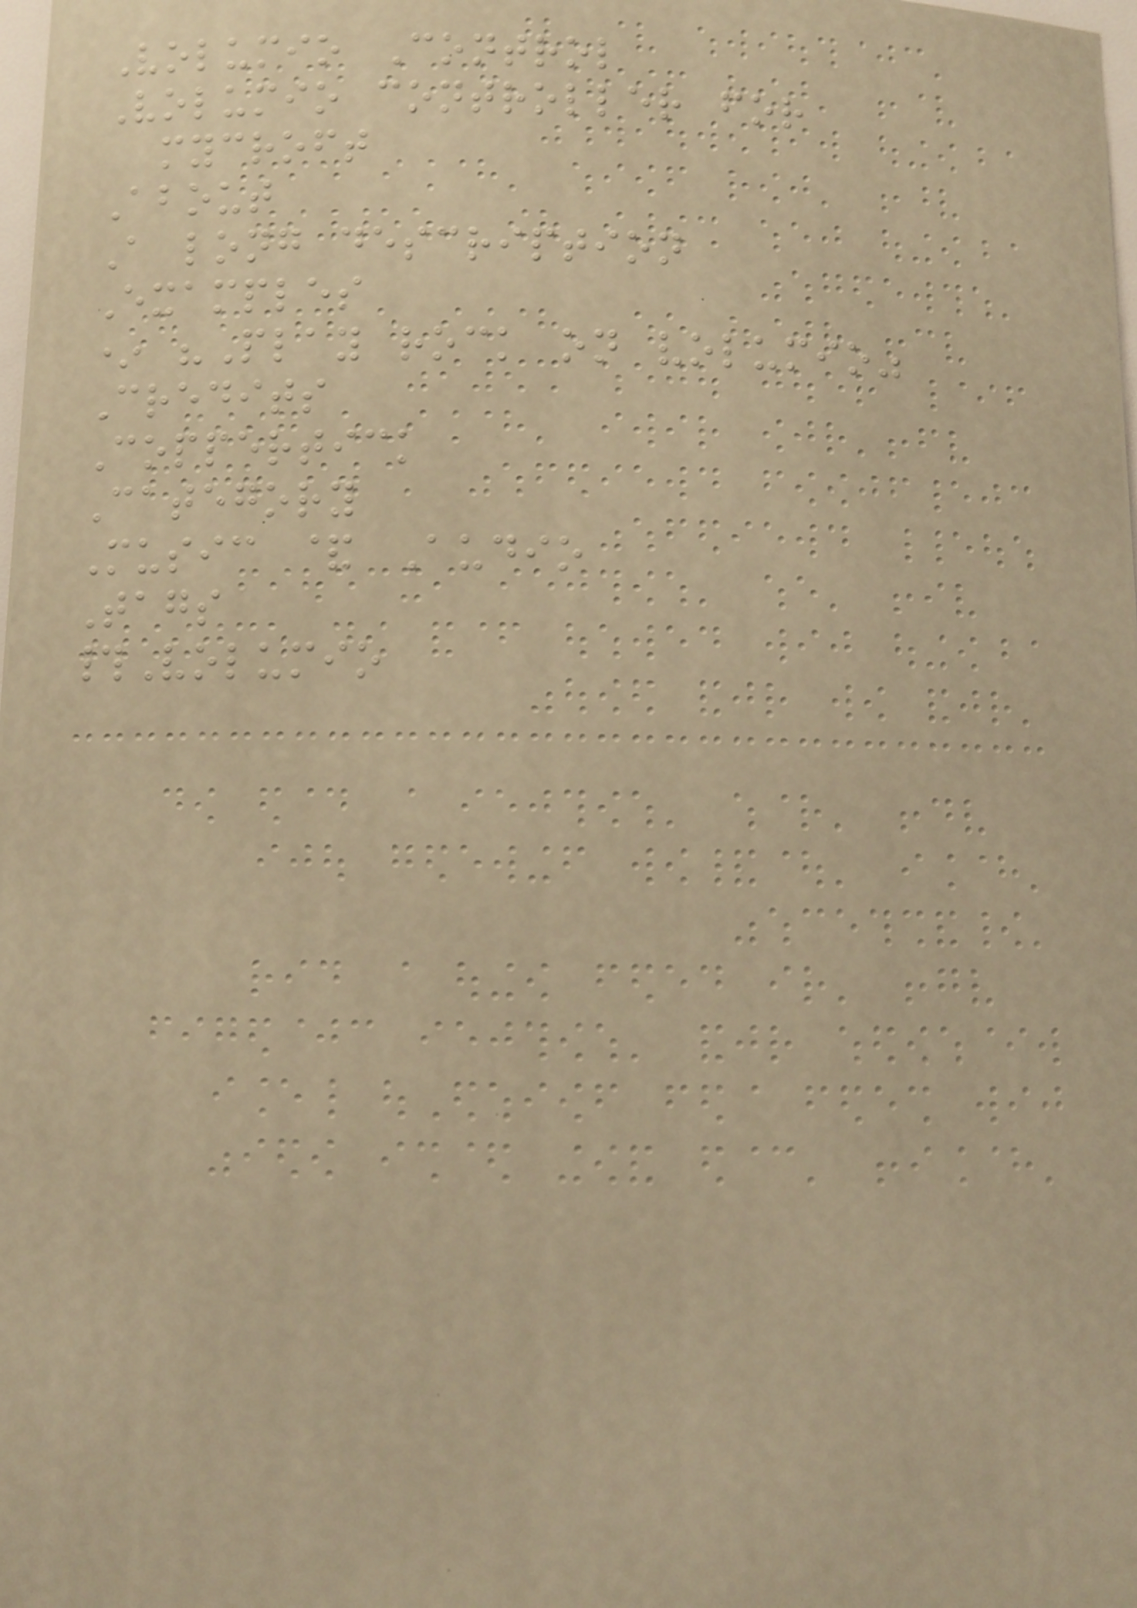Volumio Control
Volumio controller for
mycroft
About
A long description
Examples
* "Play rock on volumio"
Credits
Coppertick
Category
Music & Audio
Tags
#Volumio
